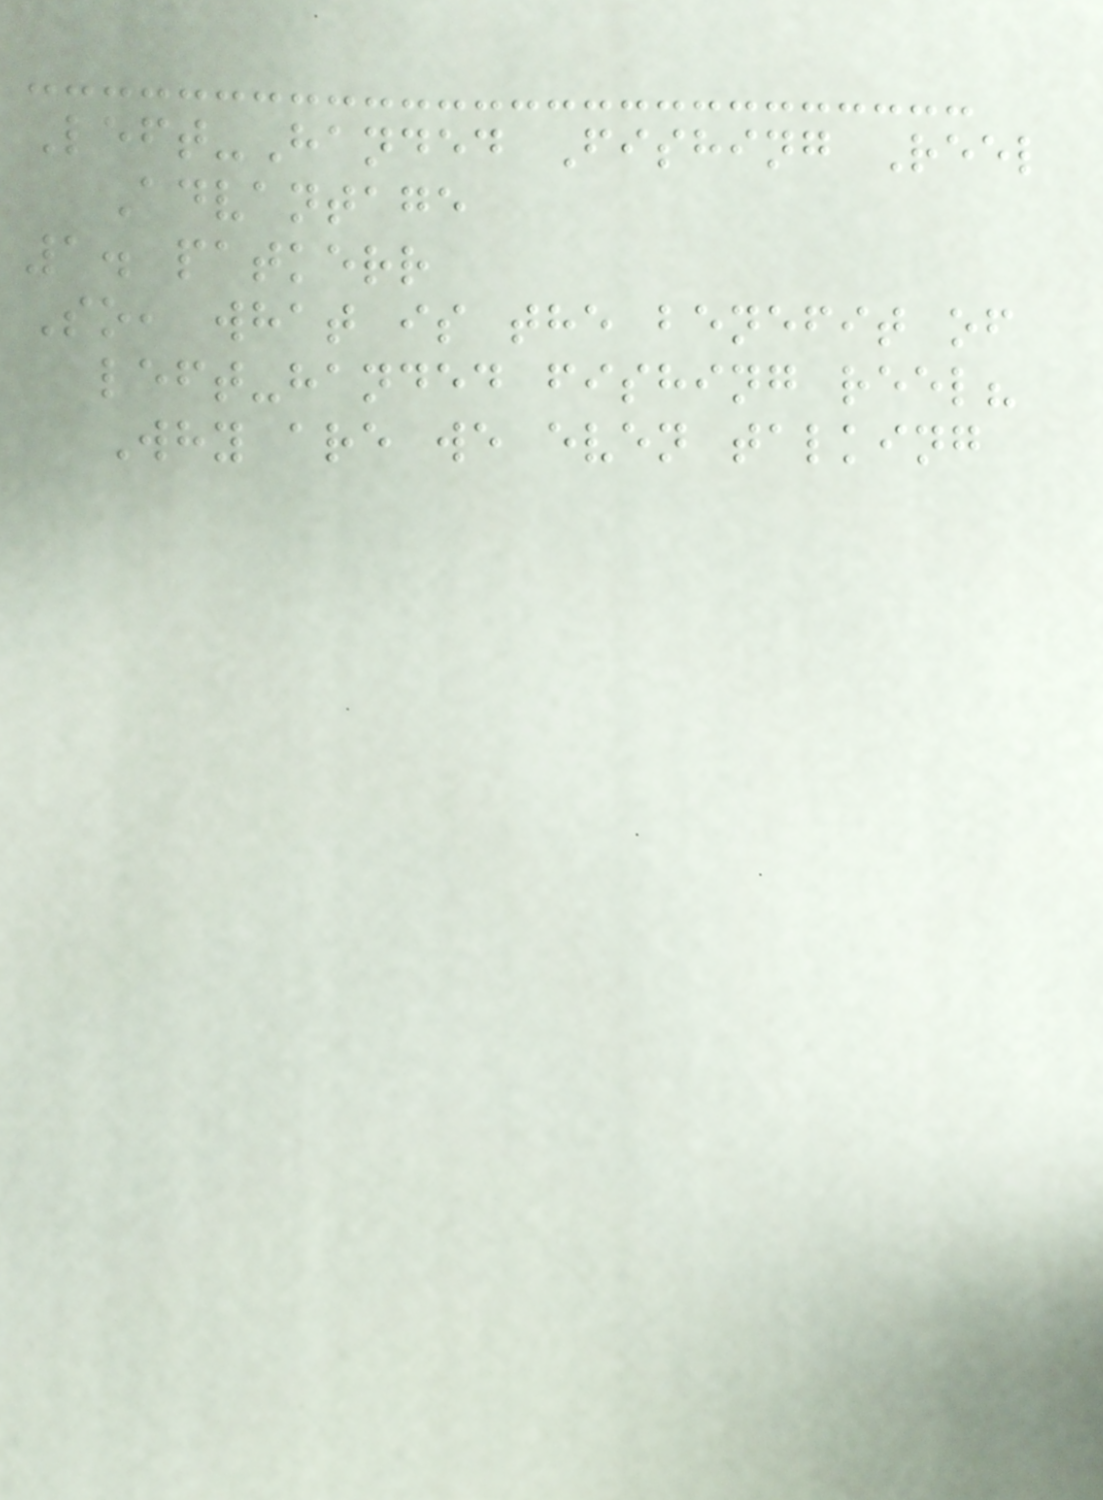Left-Handed Fishing Reel
Advantage
1. patkerr
So, what is the benefit of
left-handed fishing reel?
Why are we even talking
